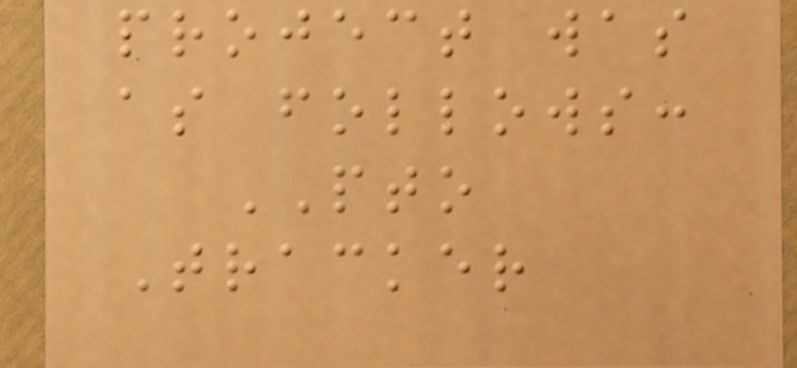project was
as follows:
PTO
Tracker
